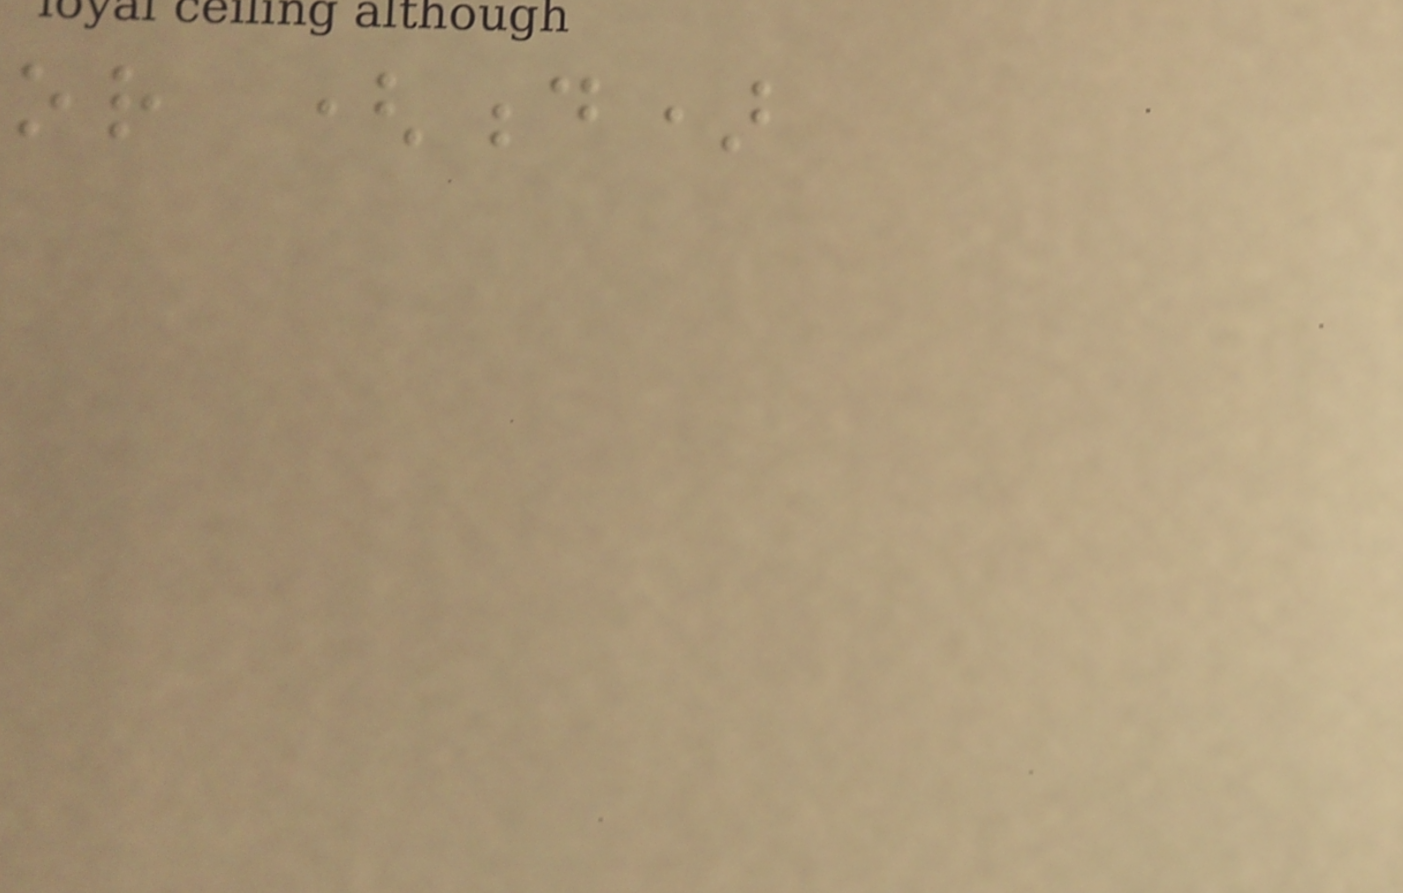or (d)
